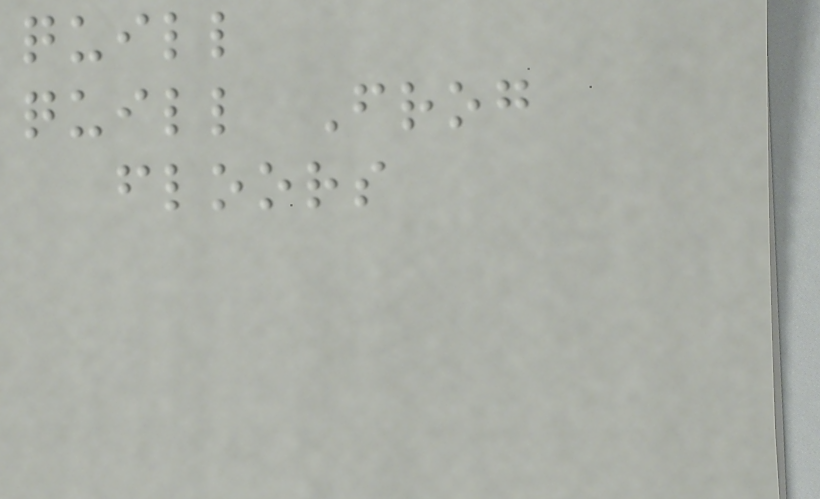quill
quill Frog
floors
